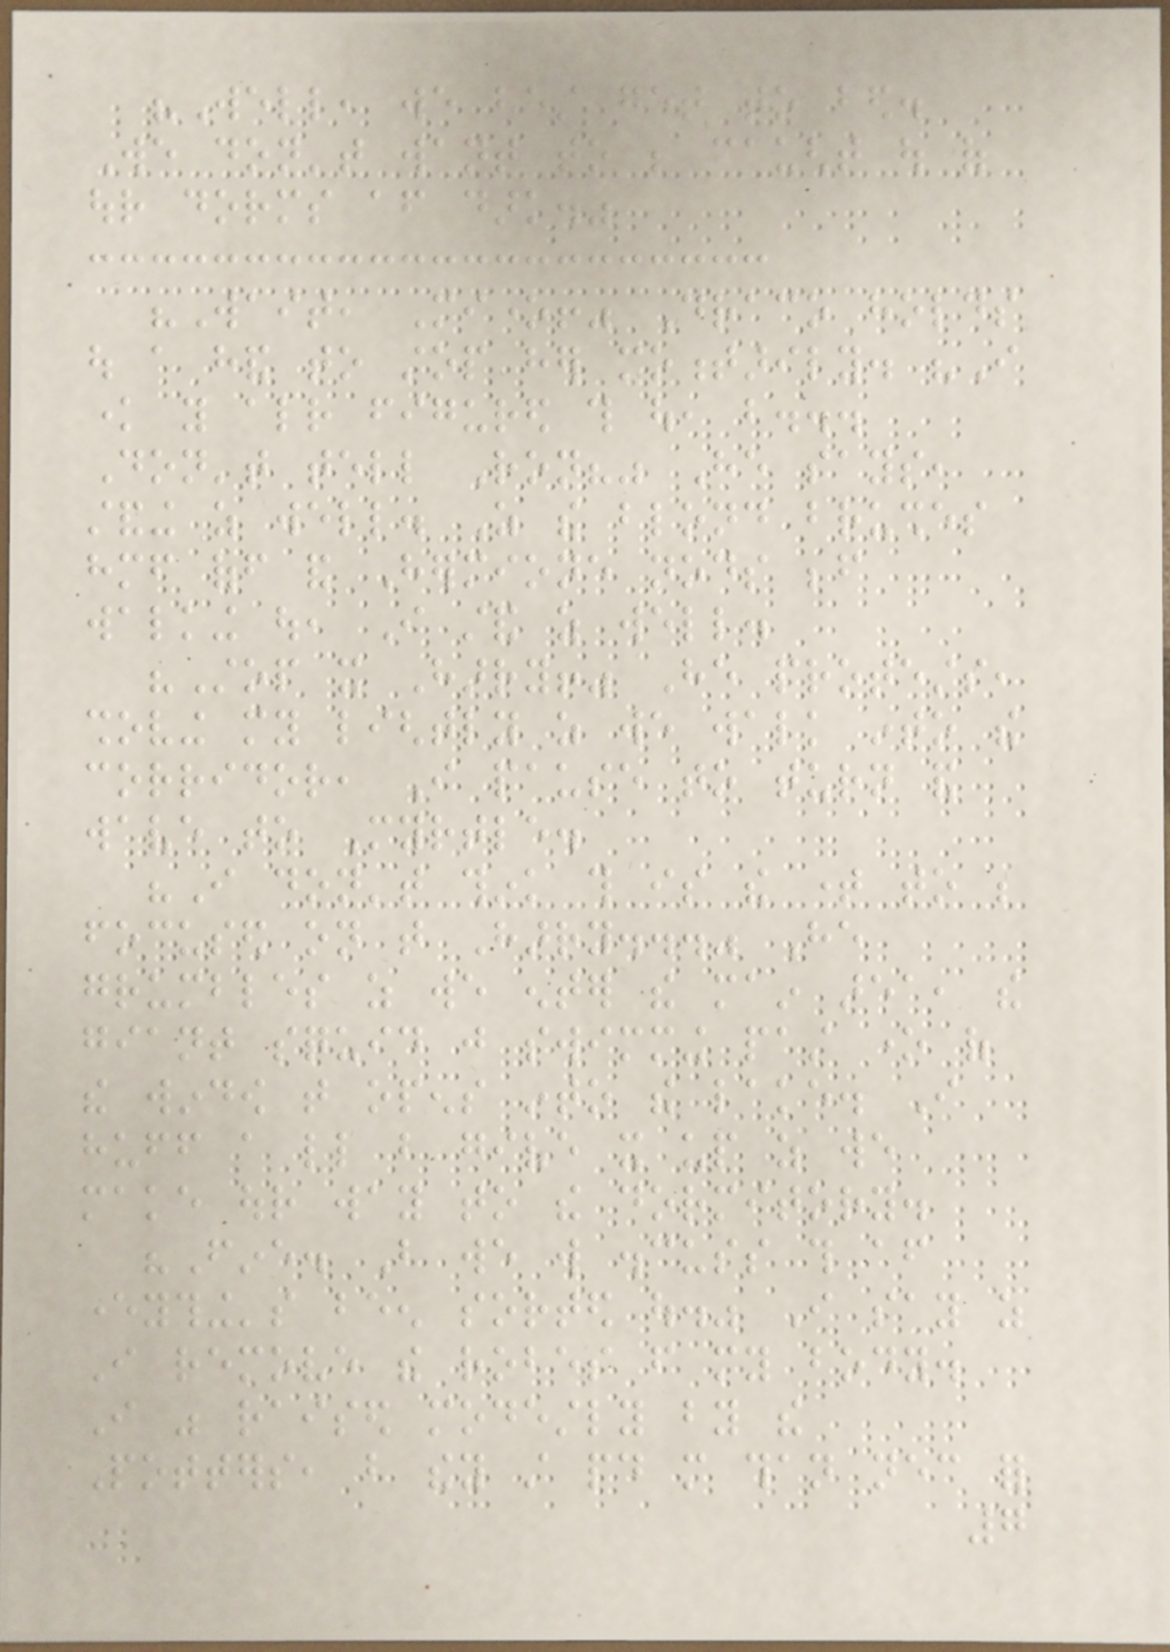"Well, we best get to bed.
We don't want to be caught out of
our dorms after dark."
"Wait, Mione!" Draco holds
out a hand to stop her momentarily. "I
know you already figured this out, but...
Don't tell Ron?" He says,
standing as well. As the blond brushes
himself off and Hermione nods before
walking out, I stand as well.
"Stop it Harry!" He protests,
shoving my lightly as we walk into the
corridor, I pause to turn and
wave to Myrtle.
"I don't think this is the time to be
focused on that Harry..." He
grumbles as we enter the main area, the
giant squid just swimming past one of
the window that opens into the lake. I
huff a little but give it up as we
make our way to the dormitory.
"Fine. But we will discuss this after
everything's been sorted out." I say as
I remove the robes from my body.
I was raised modestly by the
Potters, but they still paid more than necessary for
7
